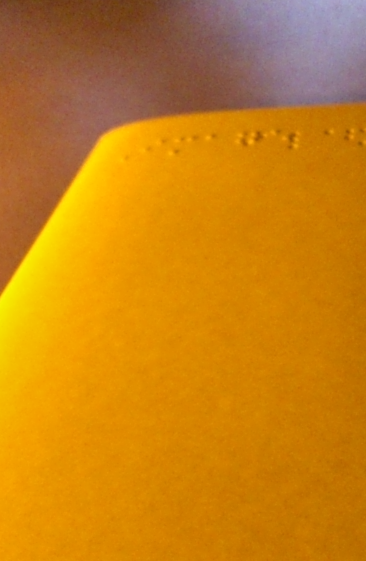Image
